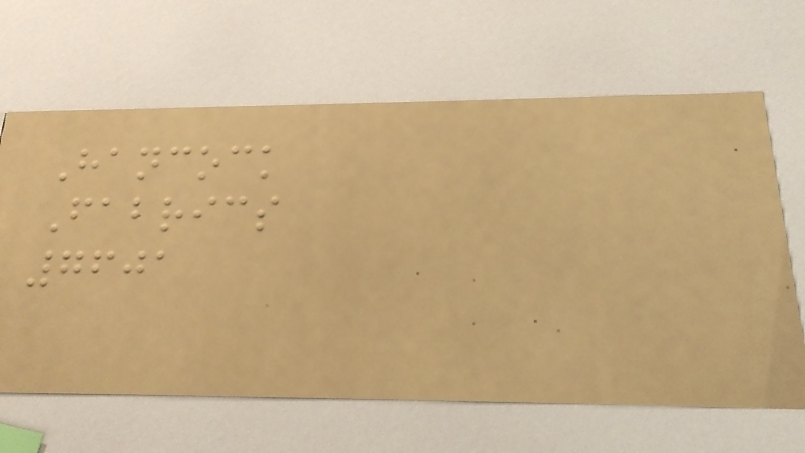Hancock
Fabrics
7601
